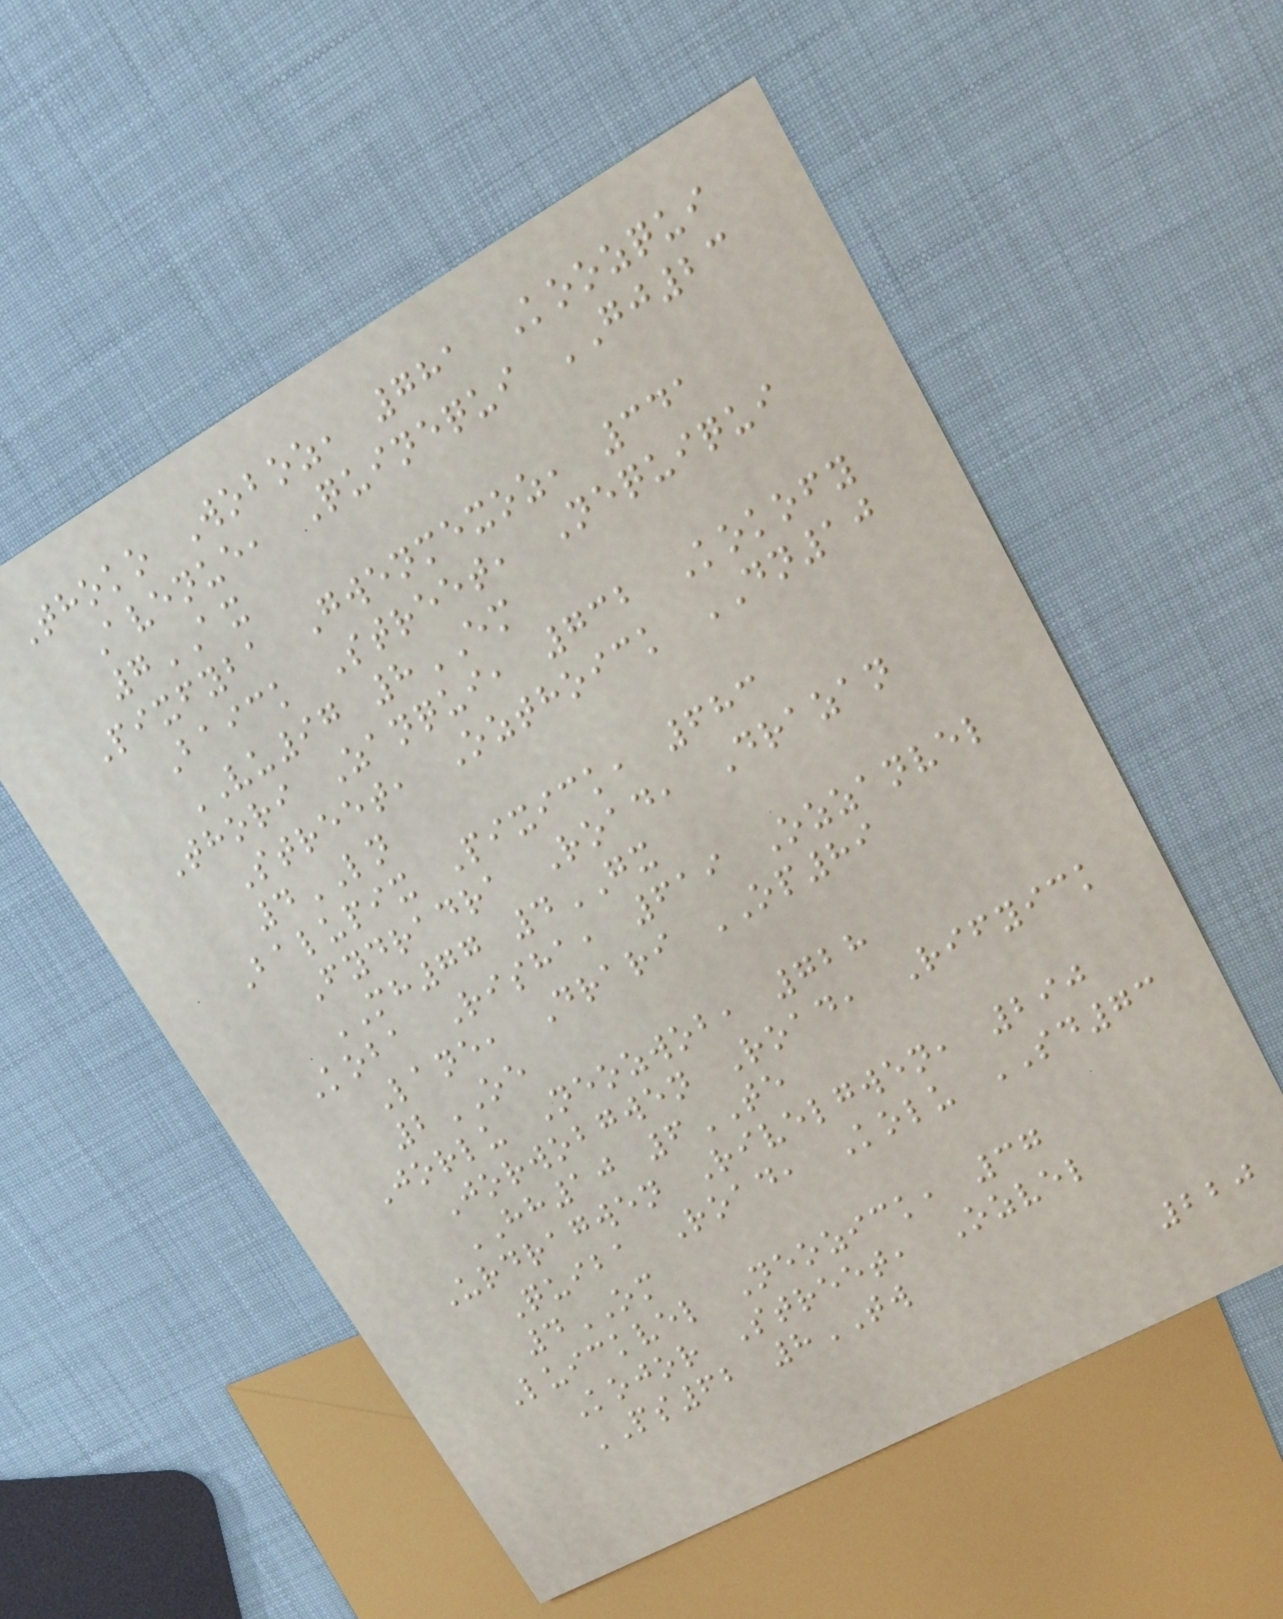Thoko Woboz, 781 Koozqui
Avenue, Quinequi GJ23
7AX
Pixfyba Gwenmexoz, 341
Baick Street, Nequiqui
VU97 8EM
Thori Zanqui, 732 Kokofy
Street, Ozthoick DN10
4LN
Balupix Pixick, 683
Fydradra Road, Drazan
MH77 4GX
Koba Risha, 619 Ozzanvel
Lane, Drari OP89
2OE
Jorlu Neozwob, 728
Jorwobgwen Road, Rifyick
HH10 6TE
Urdragwen Rivelgwen, 290
Quiba Road, Kolu SD73
4OM
Luickvel Neozick, 37
Kojor Street, Ozvel
PS62 8TW
220
